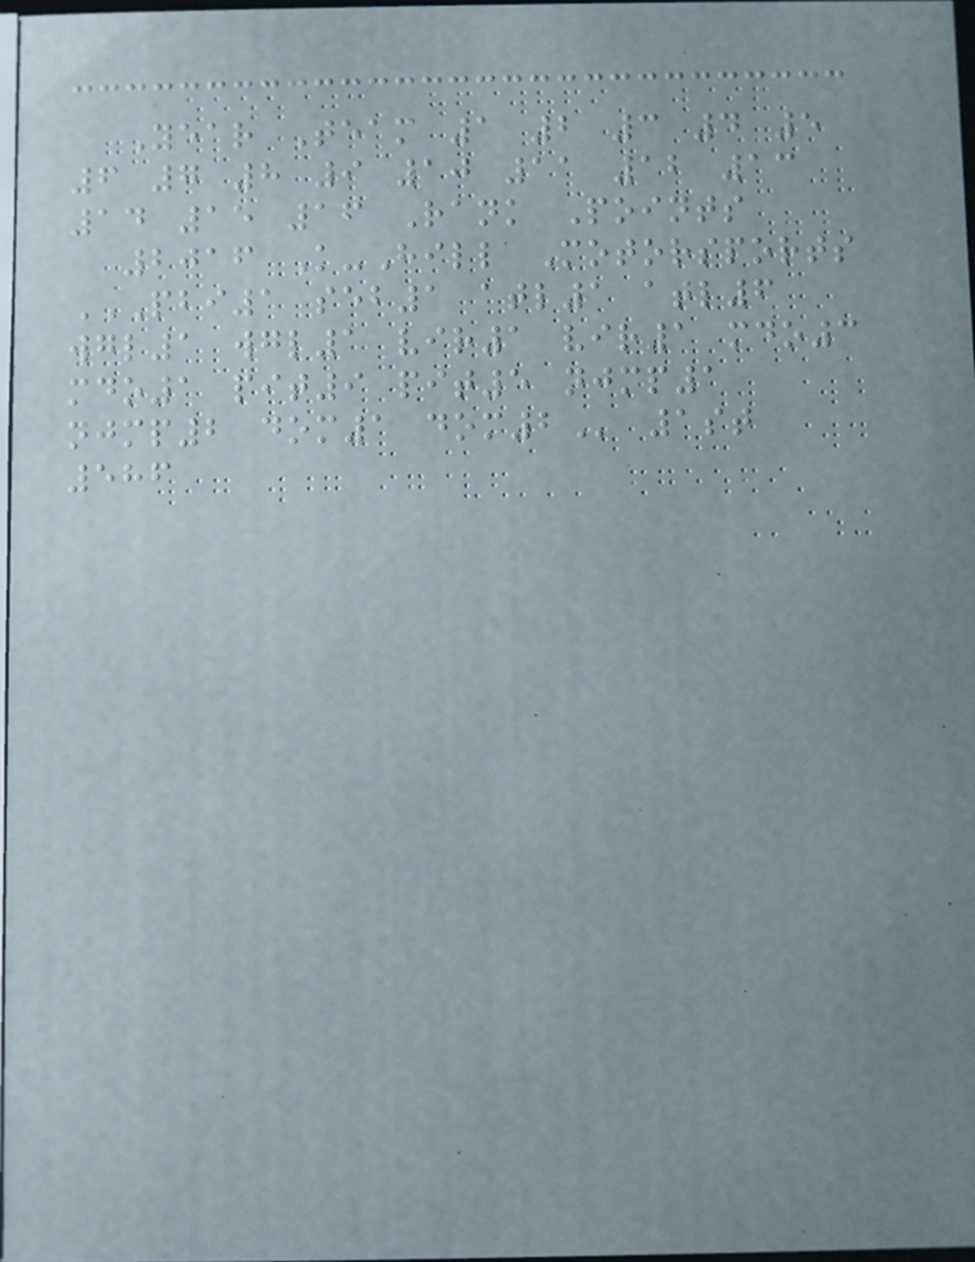Year Team 1 2 3 4 5
6 7 8 9 10 11 12 13
14 15 16 Rank Points
2016 K-Hill Motorsports
PBI1 SEB1 ATL1 ATL6
WGL1 WGL1 VIR1 VIR1 MDO3
MDO1 PIT9 PIT5 NJMP1
NJMP2 DOM1 DOM2 1st
586
